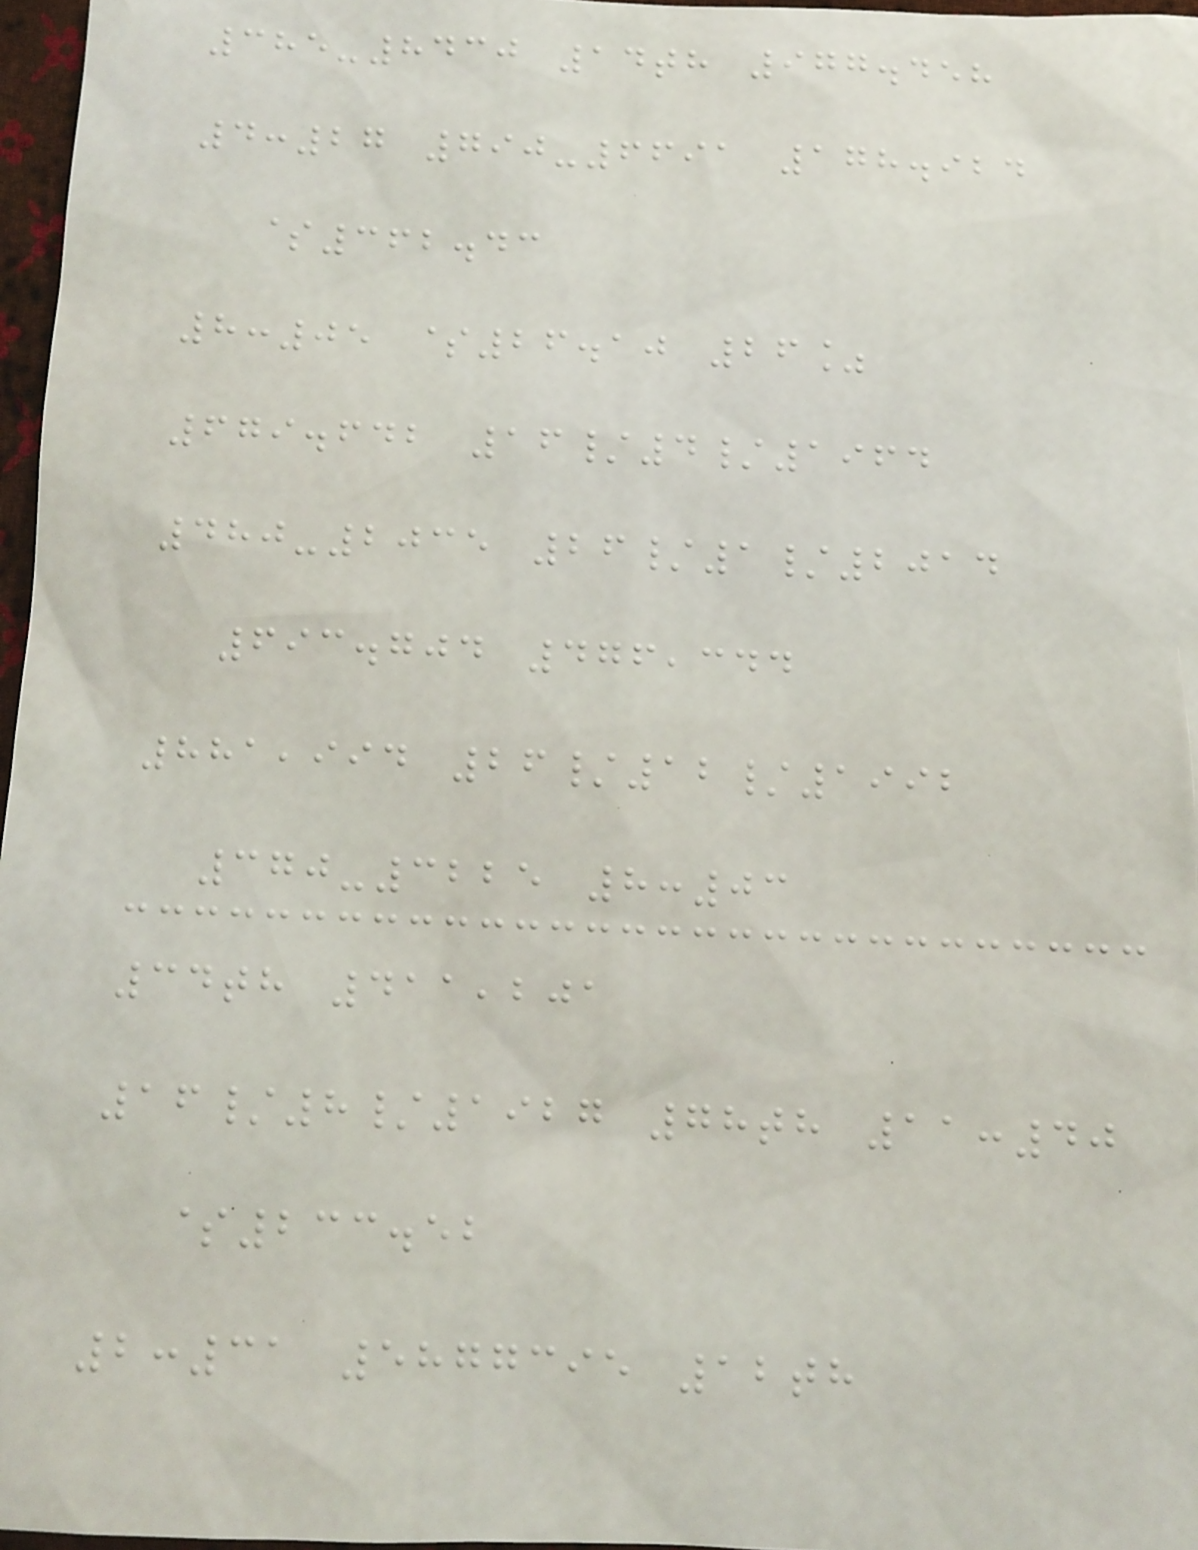385-8430 14th 977.458
4:27 790-6691 178.924
$362.43
8:05 $26.10 26%
679.642 16/4/1964
480-2035 26/1/2014
693.704 476,344
881,994 26/12/1992
370-3225 8:03
34th 411,201
16/8/1927 78th 11:40
$233.52
2:31 5877395 12th
